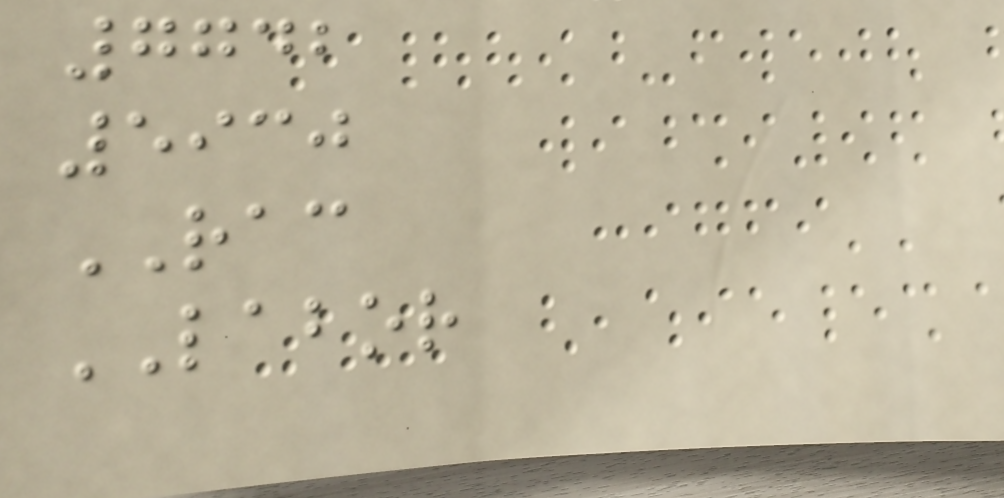7742
5930
RAC
LABOR
